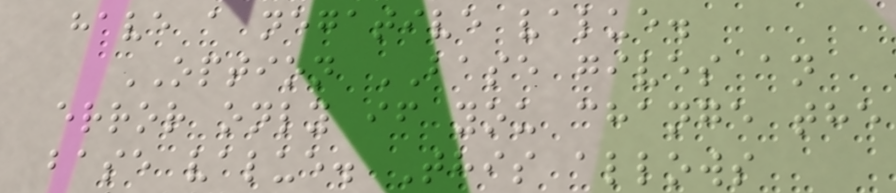have a negative value.
OPTION BASE gives an
error only if you change the
base value. This allows
